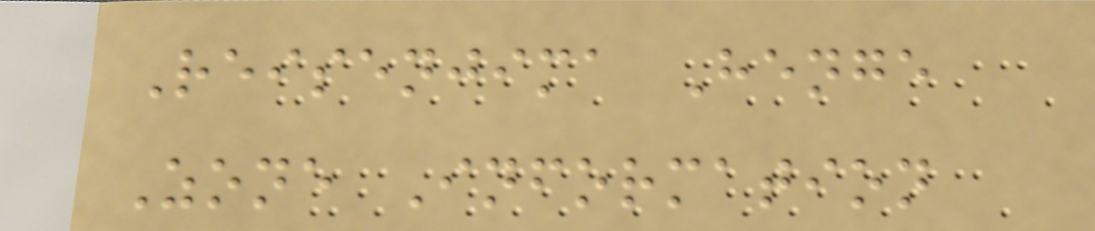Reisenjima Henge
Zone Information
